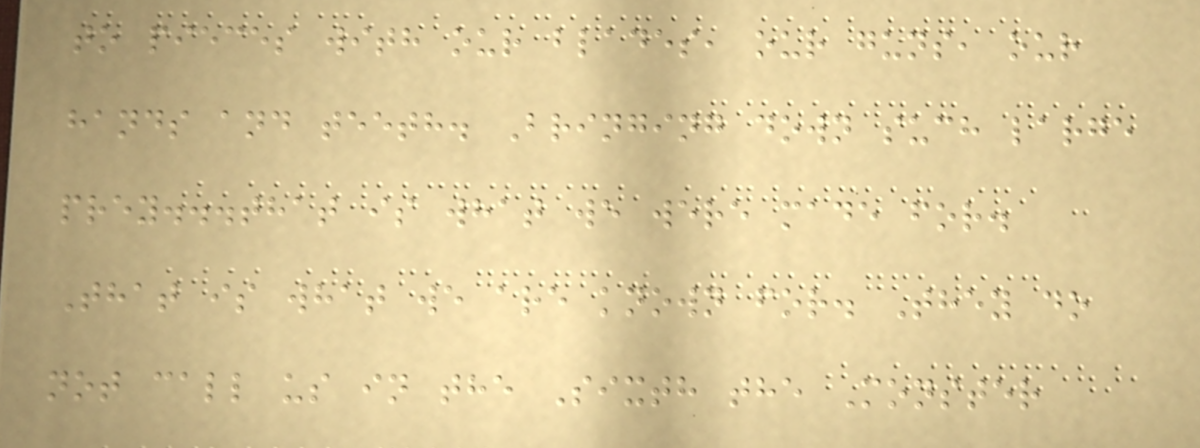to pieces with our blades, our guns, our
hands and teeth. Bringing down such large
prey...that is what we were made for.
That is what we are known for. They do
not call us in the Sixth the Monster
